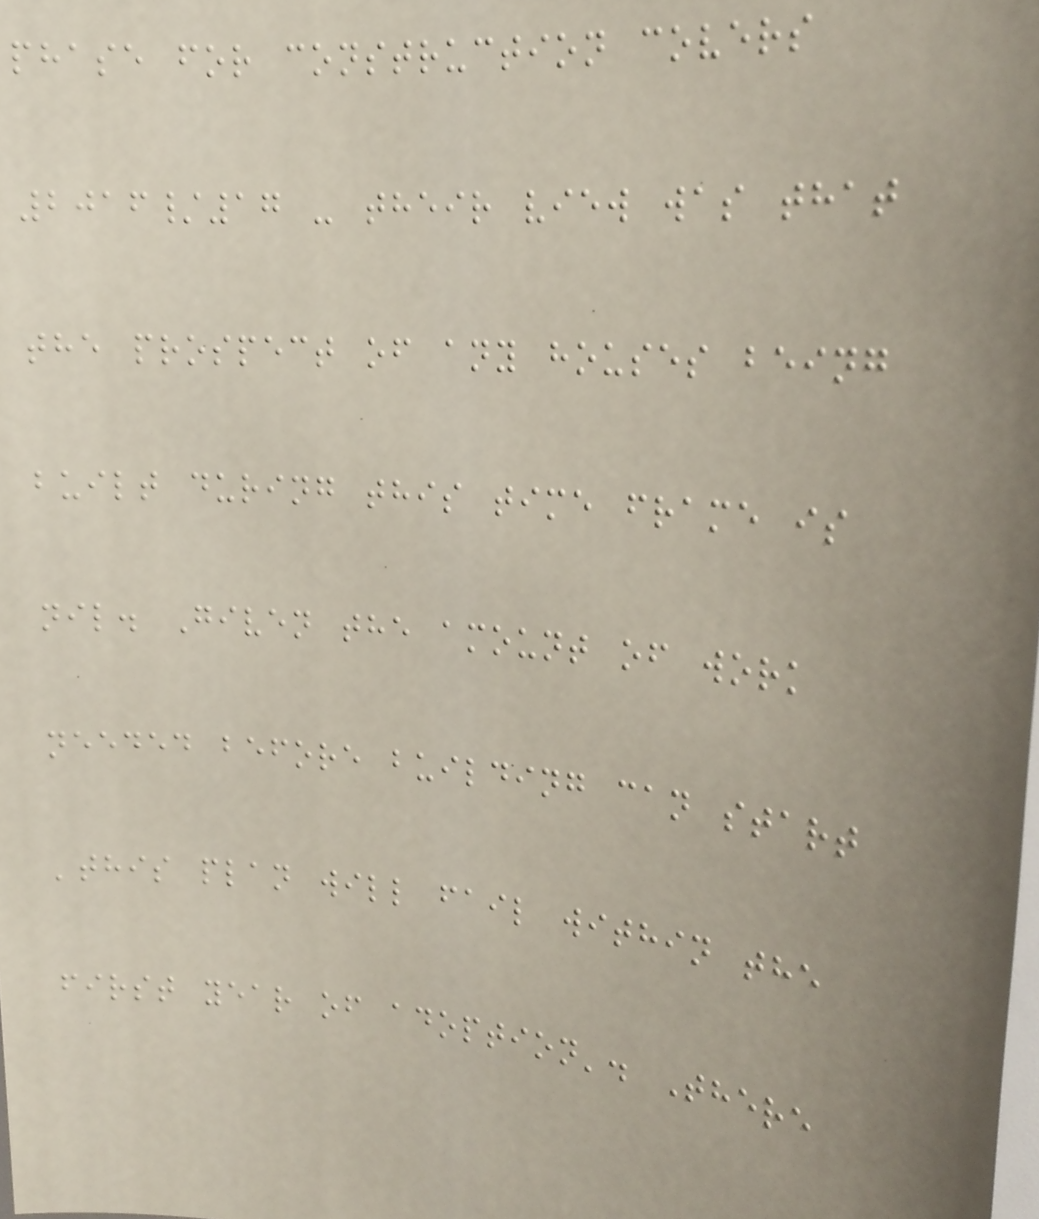phase for construction covers
2016/17 - their view was that
the prospect of any houses being
built during this time frame is
nil. Given the amount of work
needed before building can start
'this plan will fail within the
first year of adoption'. There
